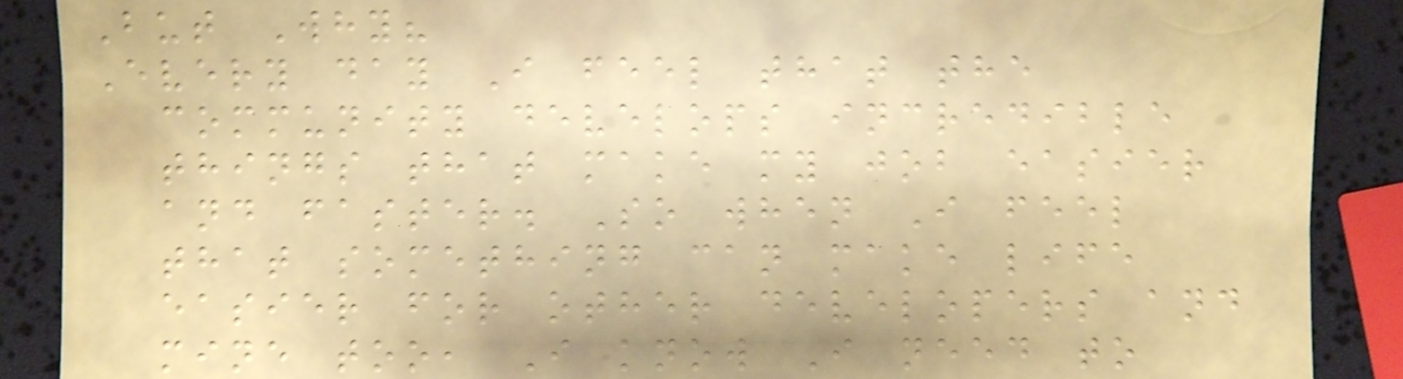But Why?
Every day I feel that the
community develops incredible
things that make my job easier
and faster. So when I feel
that something can make life
easier for other developers and
mine too, I know I need to
